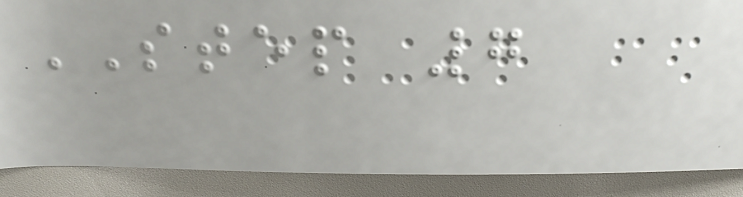STEP 7
